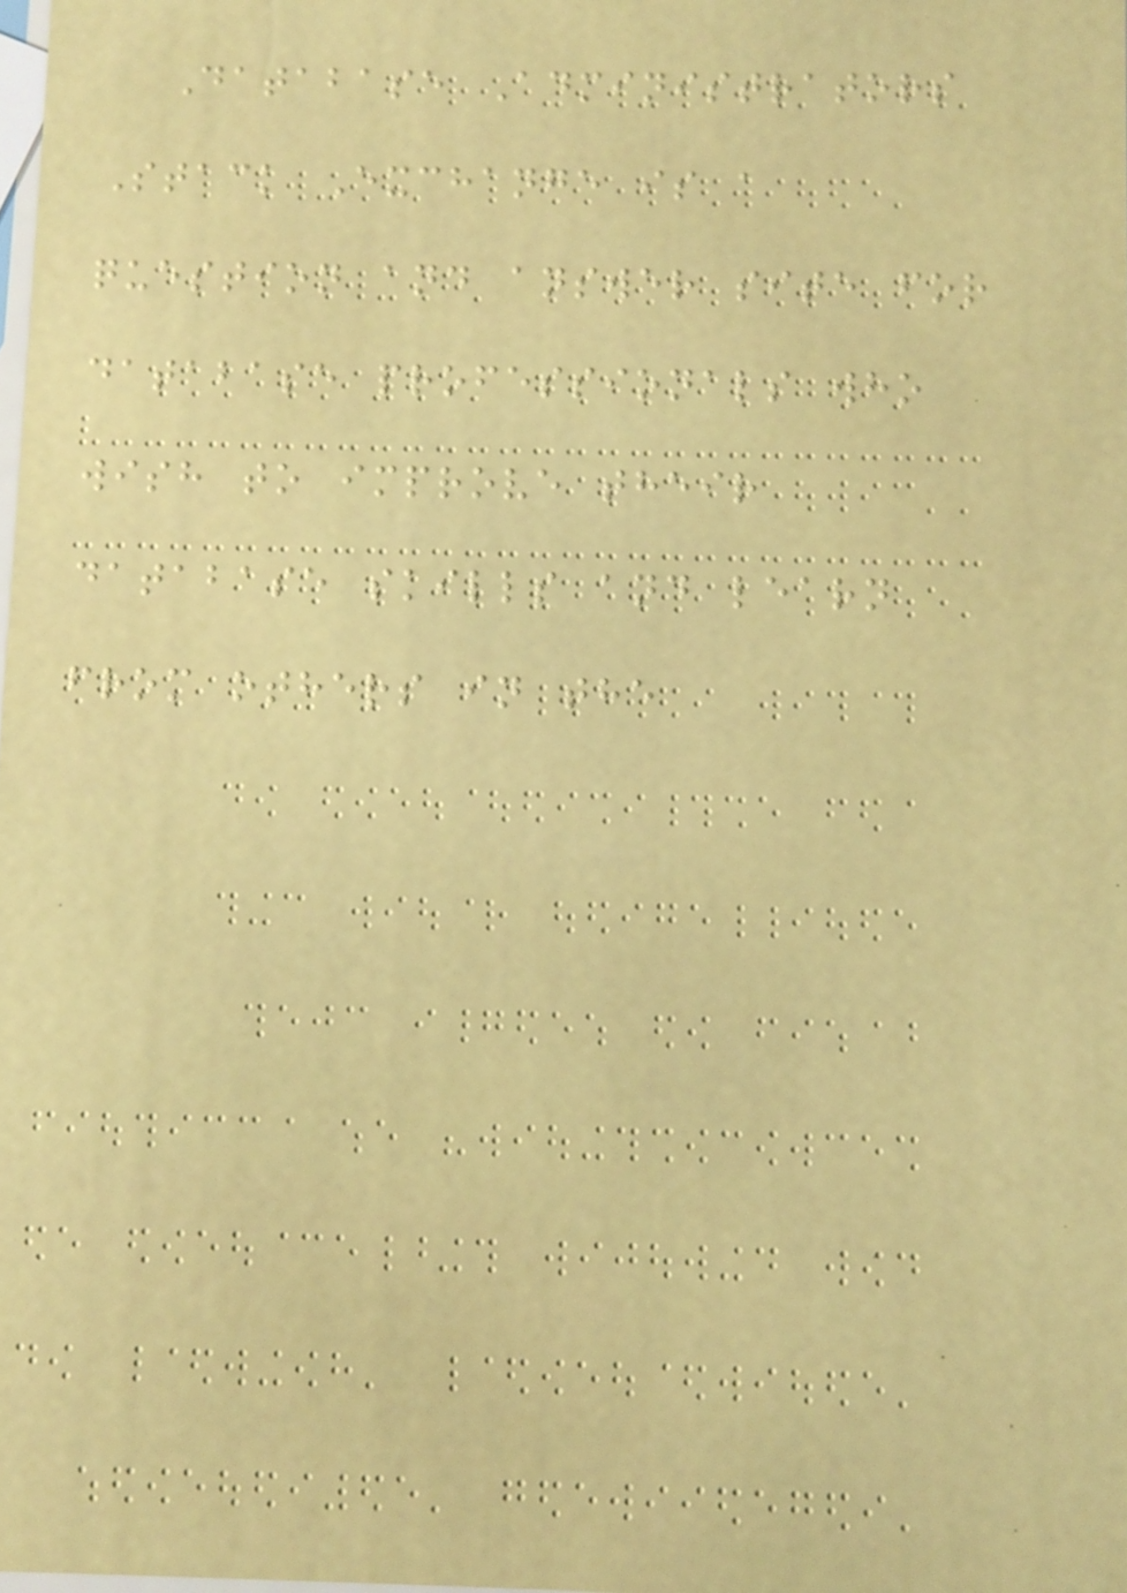Database Administrators
Stack Exchange is a
question and answer site for
database professionals who
wish to improve their
database skills and learn
from others in the
